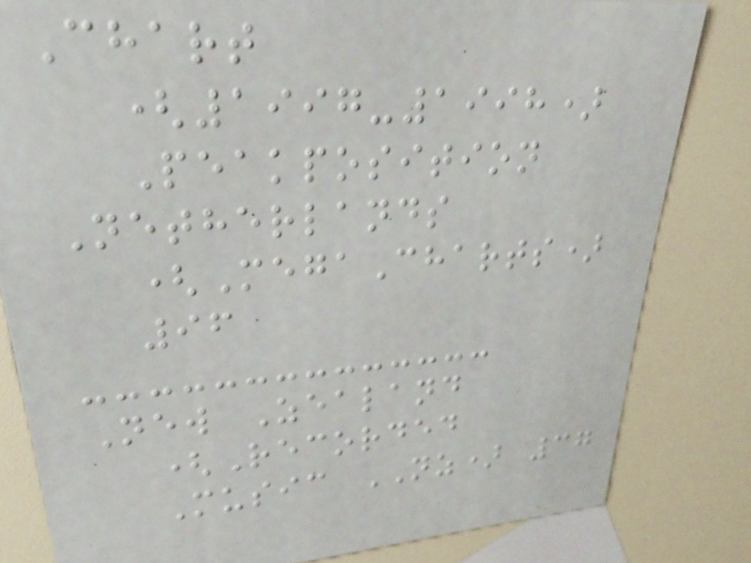Chart
(1997-1998)
Peakposition
Netherlands
(MegaCharts)
96
New Zealand
(Recorded
Music NZ) 37
